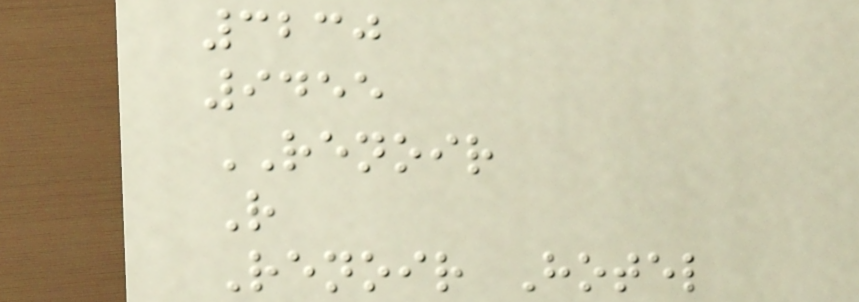3230
9455
RENOIR
R
Renoir Hotel
